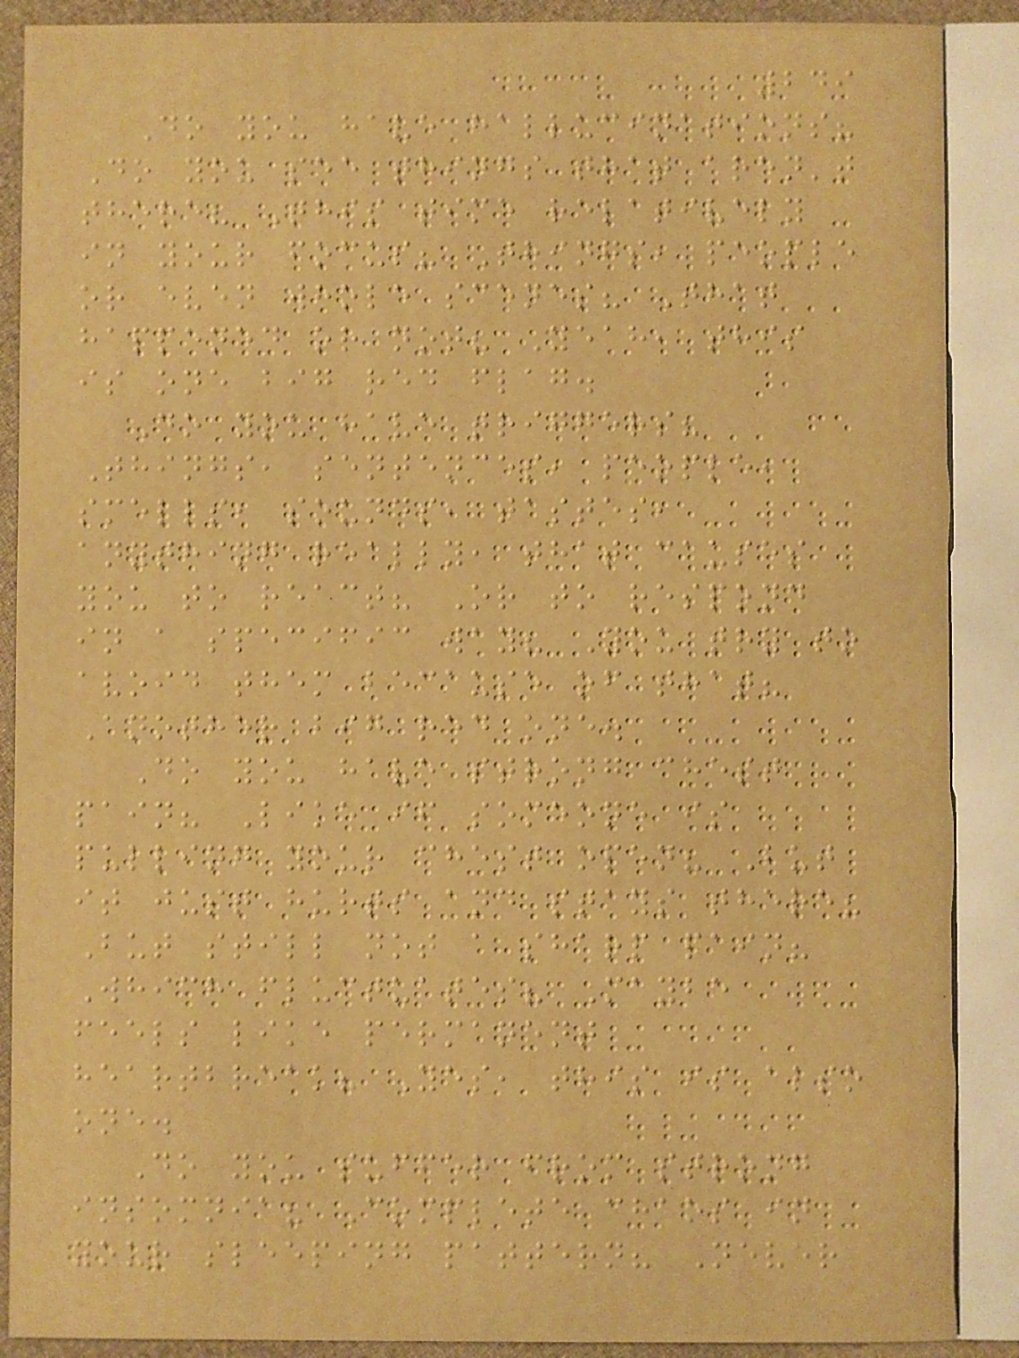249
Do you have hallucinations?
Do you see things that aren't
there? This time relatively
in your focus? Things, people
or even whole scenes? That
happened or not? Yeah, this
is one big red flag.
Do you have triggers?
Things, sentences, people,
smells, sounds, tastes,
anything really, that causes
you to react? Or to respond
in a specific way? You try to
avoid them because of that?
Another big red one.
Do you have strong chest
pain? Like if someone is
pulling your chest open? But
it just hurts and stays there?
But still not a sharp pain?
Which fluctuates? Maybe
feels like permanent
heartbreak? Yes, this is also
one.
Do you suffer from strong
insomnia? Complete chaos in
your sleeping pattern? Never
